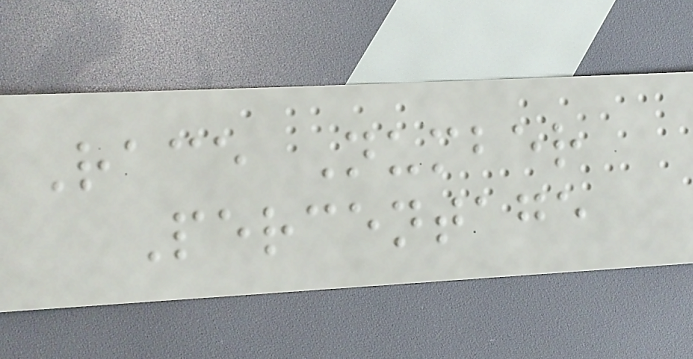Race Number
Percentage
